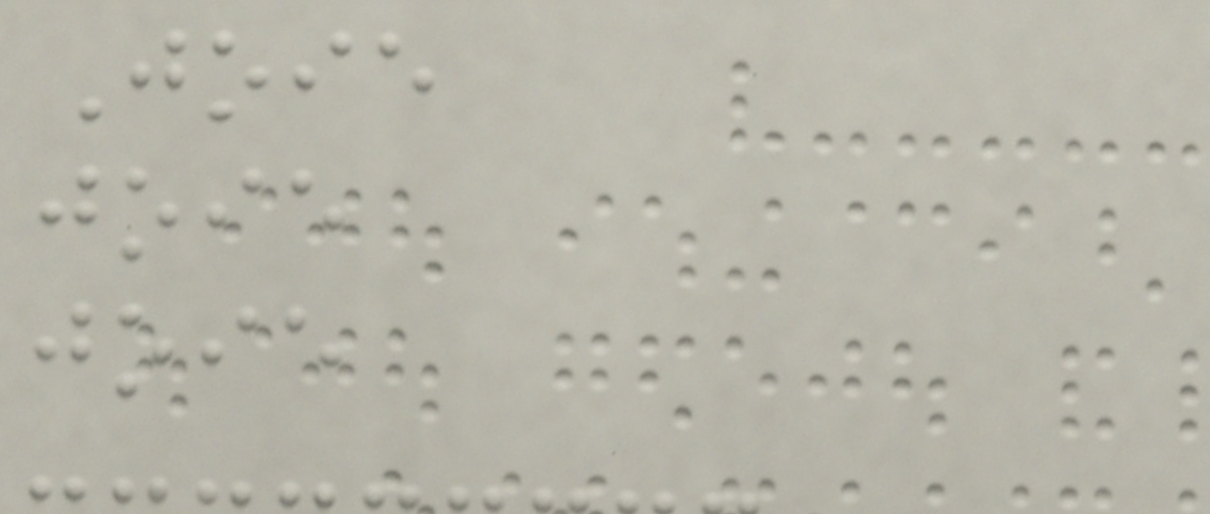Joie
joie
joie
